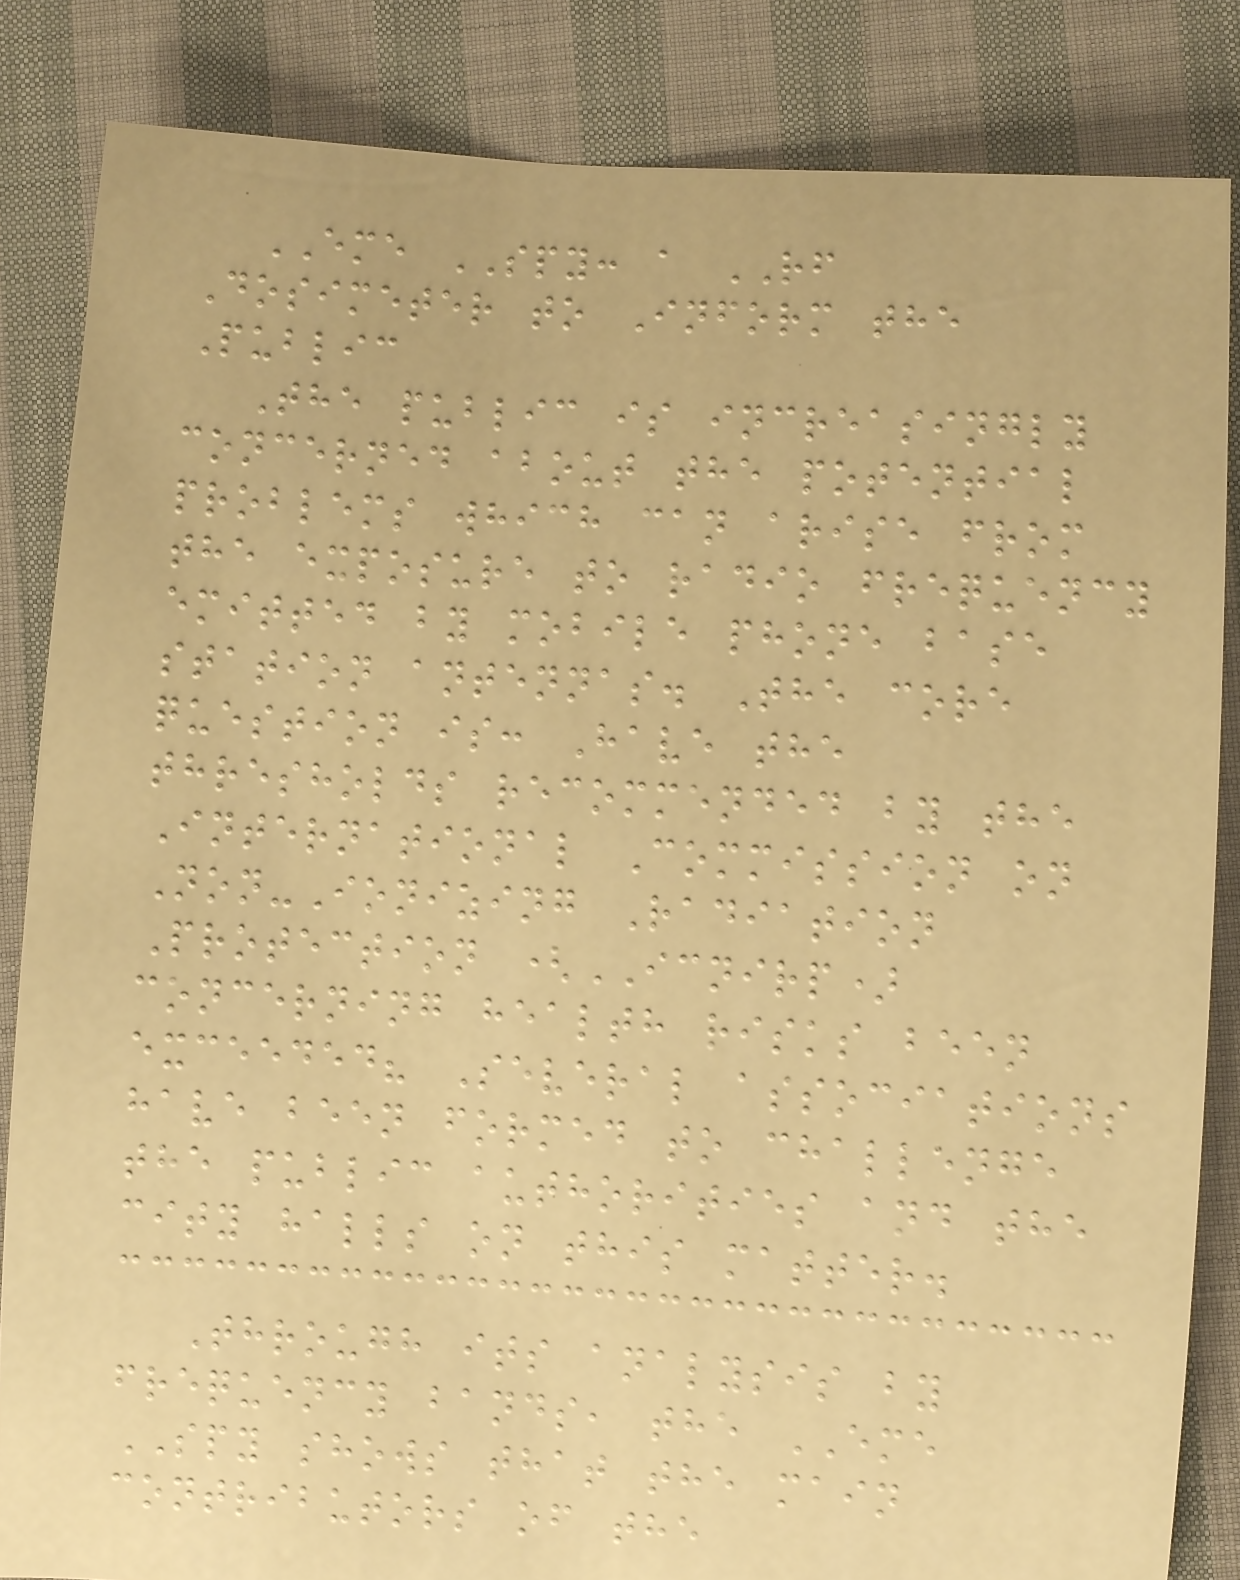EME SPY: a RF
Dosimeter to Inform the
Public
The public is increasingly
concerned about the potential
problems which can arise from
the exposure to radio frequency
emitted by mobile phone base
station antennas. The core
question is: Have the
thresholds recommended by the
International Commission on
Non-Ionizing Radiation
Protection (ICNIRP)
concerning health risks been
exceeded? Several associations
have been formed to challenge
the public authorities and the
city halls on this matter.
Through its analysis by
frequency bands, the EME
SPY shows that the main
contributors of the
